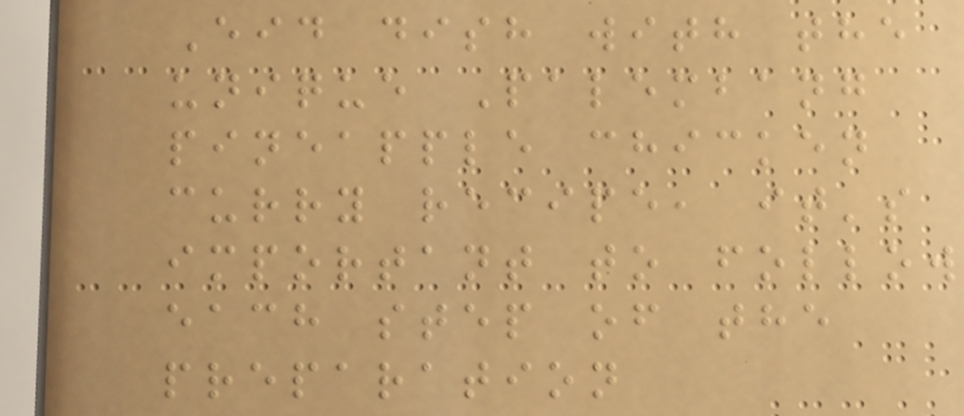Eid dish with the
unique Palembang
pineapple chicken
curry recipe, it's
important to follow
each step of the
preparation
